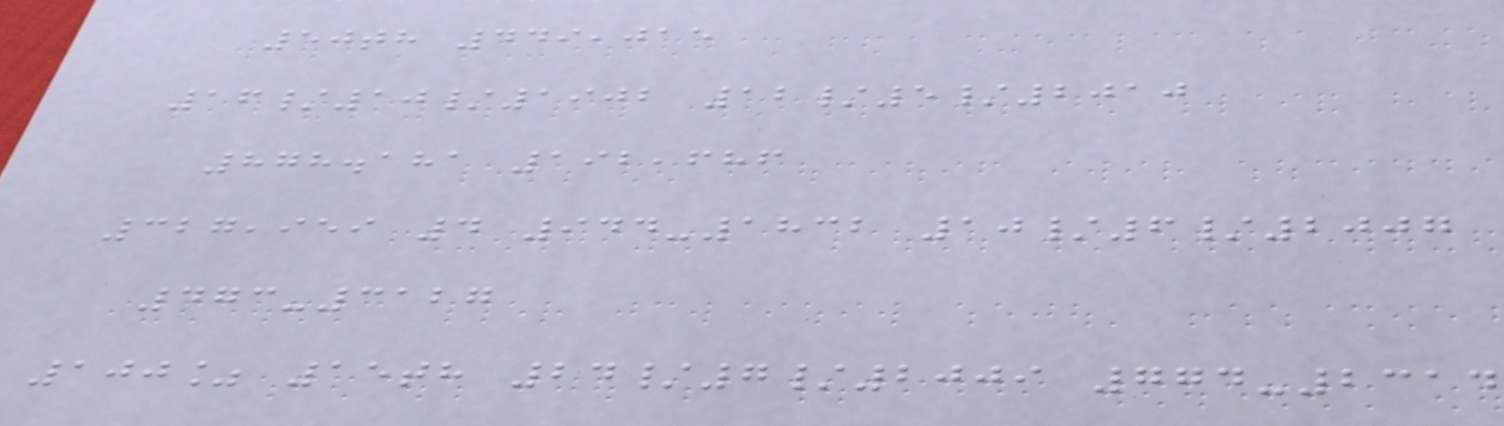50th 449,015
16/10/1902 12/5/2010
878.181 192,686
327,959 4 944-1832 10/6/2007
473-3127
100% 15th 24/7/2009 774-2314
